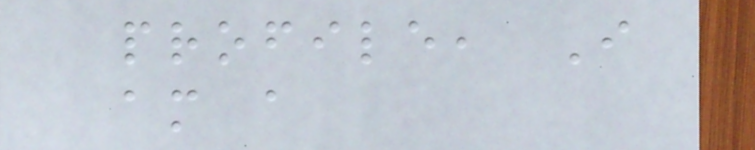profile, I
am a
